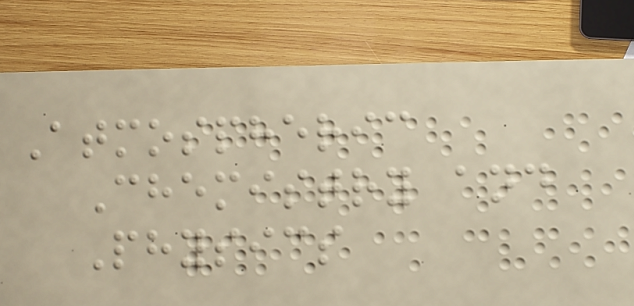Atmospheric
Chemistry and
Physics
